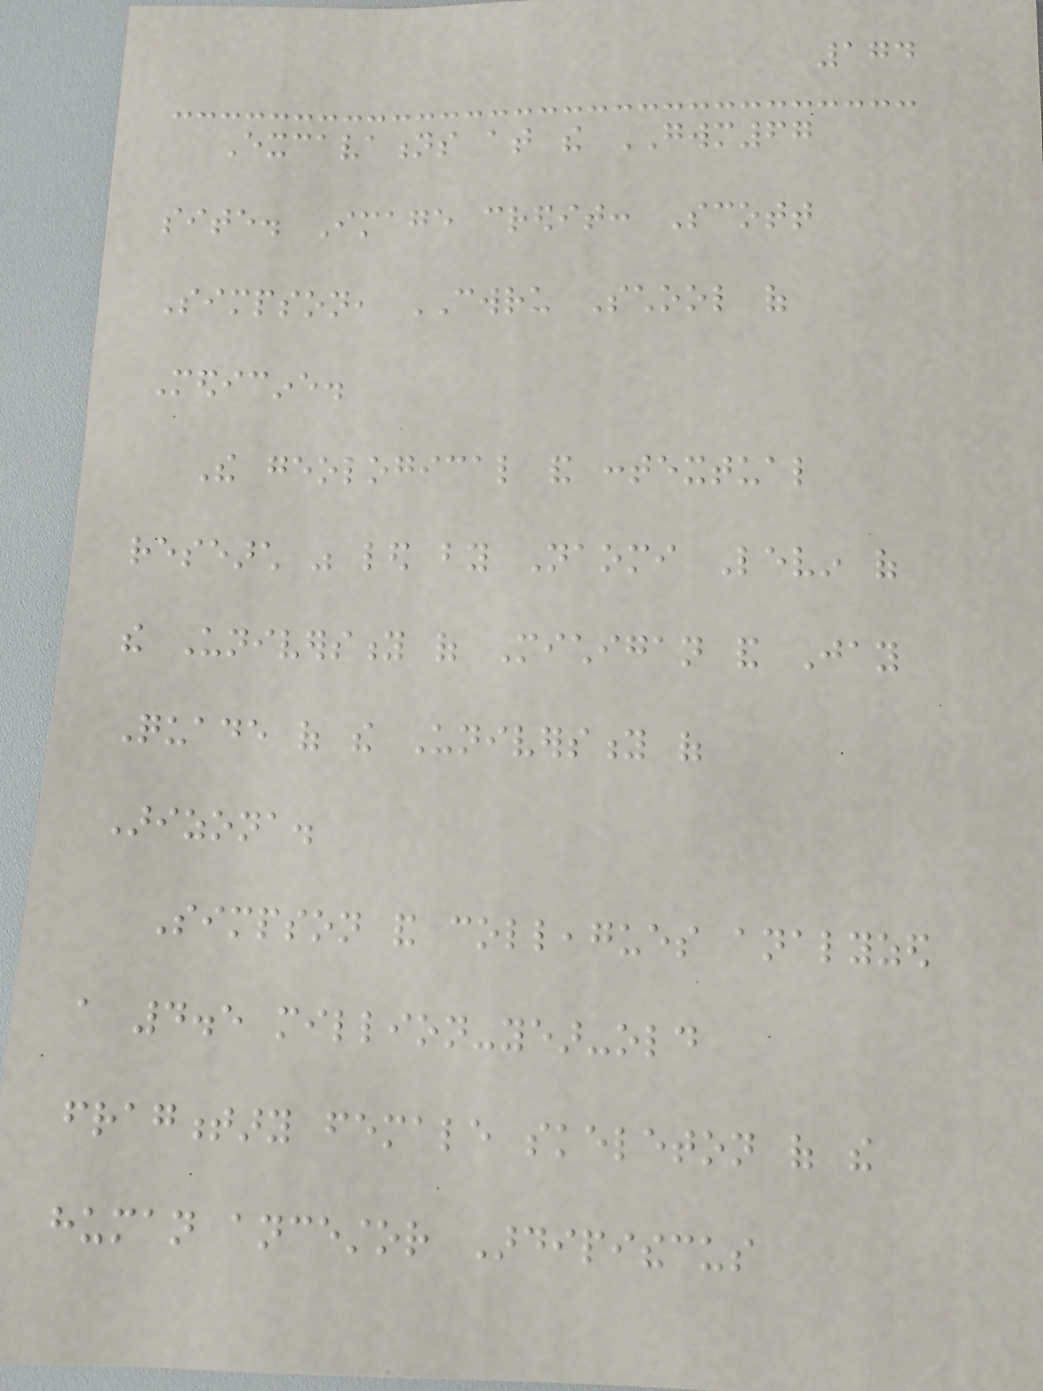174
Excavations at the GWM67
site. Image credit: Scott
Simpson, CWRU School of
Medicine.
The geological and contextual
research was led by Naomi Levin of
the University of Michigan and Jay
Quade of the University of
Arizona.
Simpson and colleagues analyzed
a 4.5 million-year-old
fragmentary female skeleton of the
human ancestor Ardipithecus
